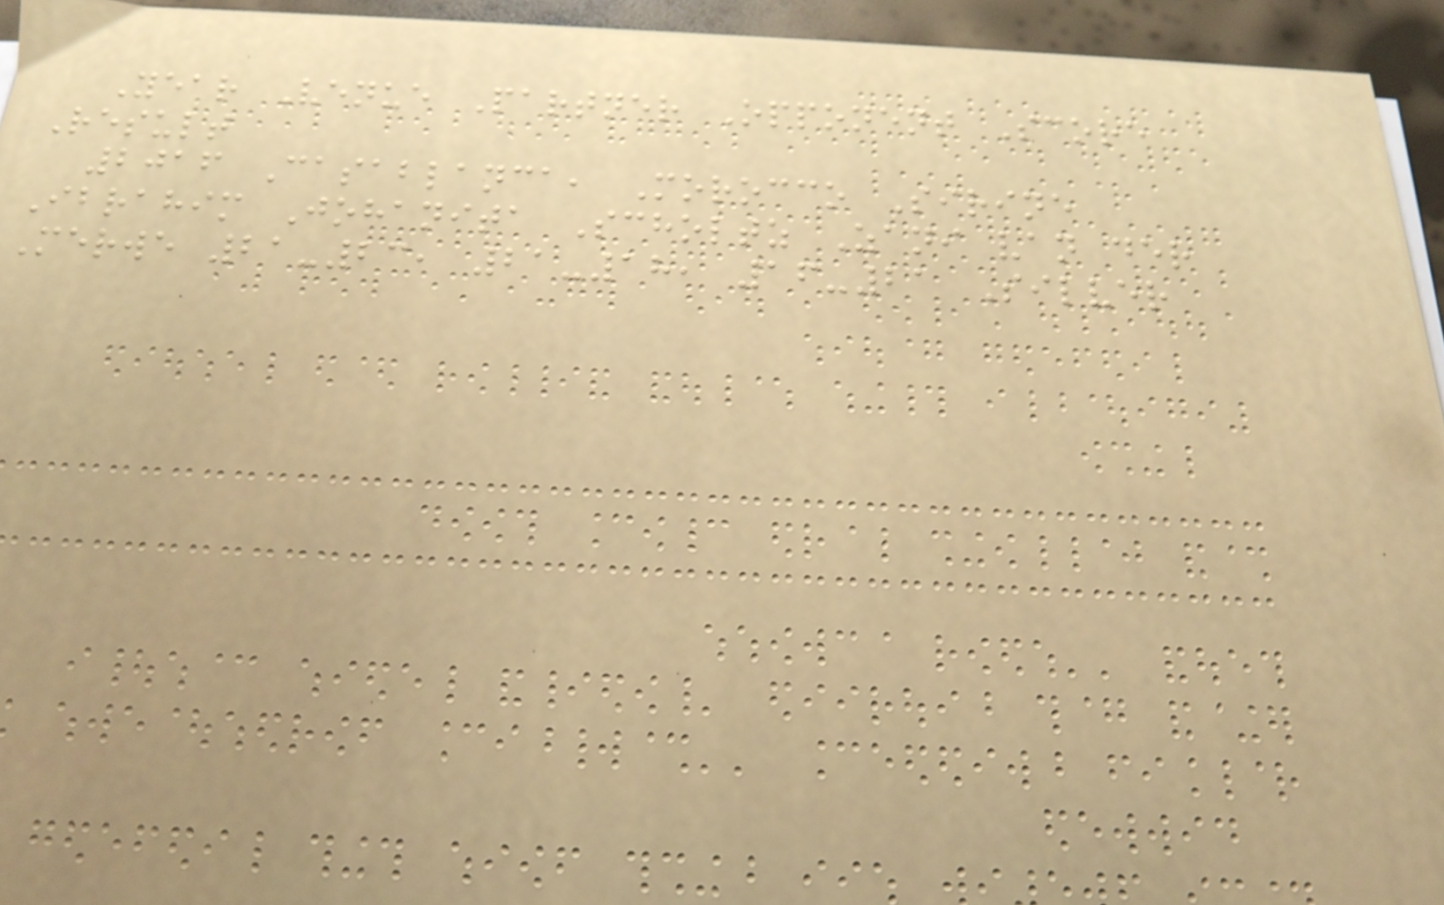Year Venue Partner Opponent Score
Result
2016 Casablanca, Morocco Sirine
Ibrahim Johanita Scholtz Zani van der
Merwe 21-23, 21-18, 16-21 Silver
